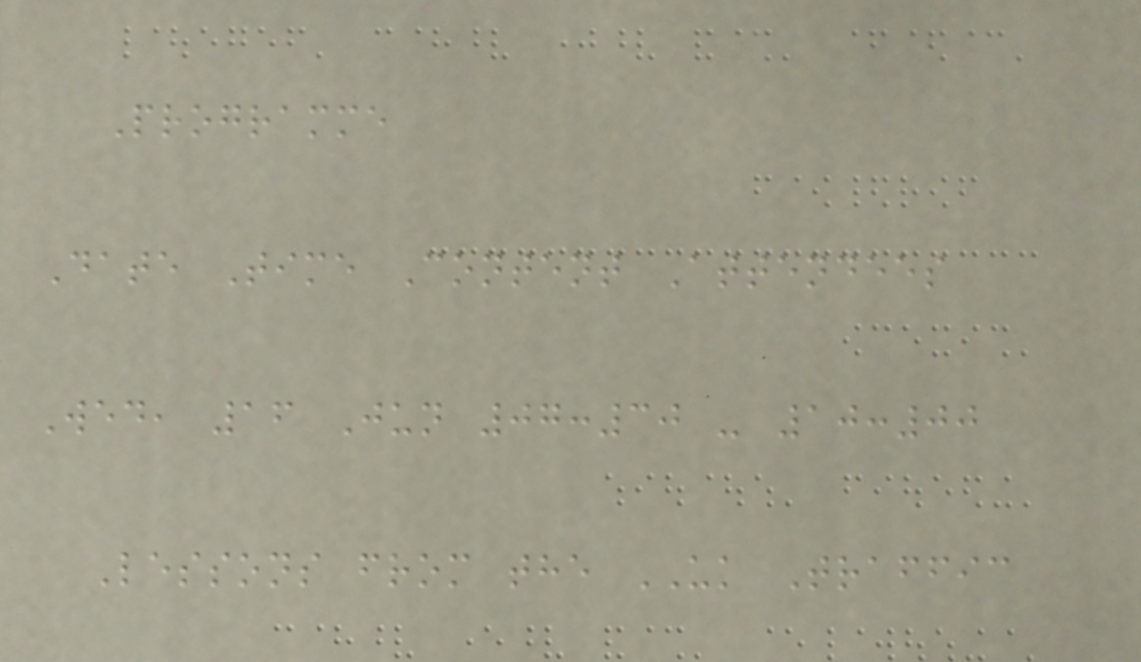Programme
Date Time Content Attendees
Wed, 16 Jun 07:30 - 10:00
Lessons from the UK Traffic
